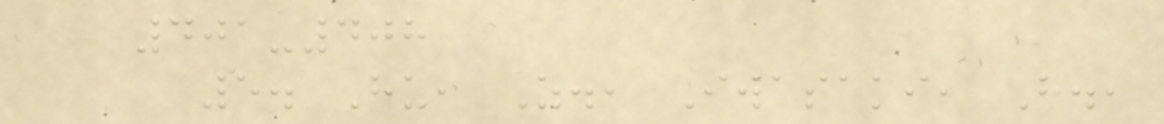401-408
5. Hu, Z., Iwasaki, H.,
